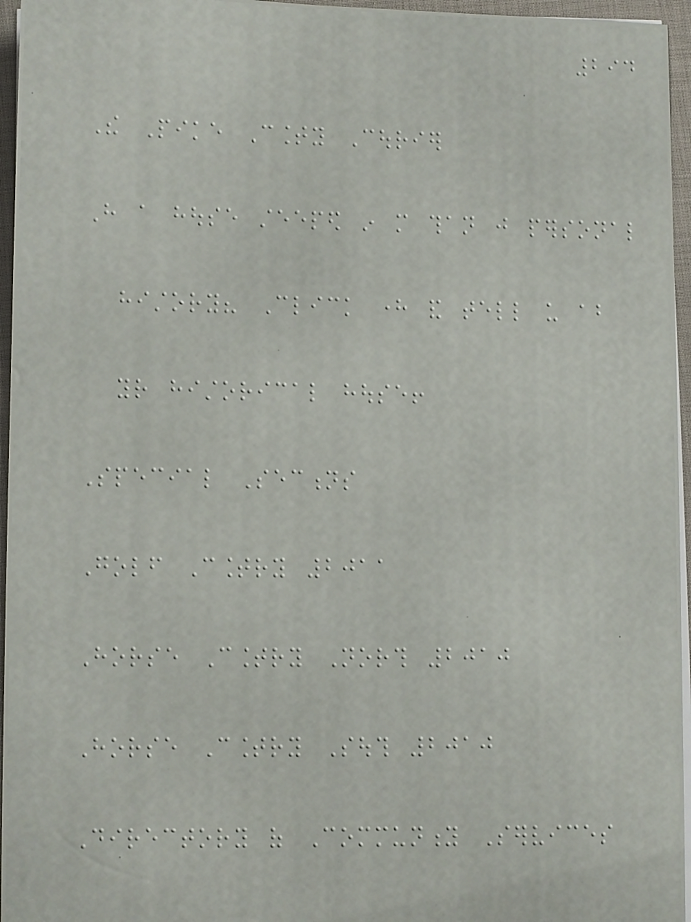294
The Pike County Courier
Have a house steeped in more than just personal
history? Click here and tell us about
your historical house!
Special Sections
Golf Country 2011
Horse Country North 2010
Horse Country South 2010
Directory of Community Services
